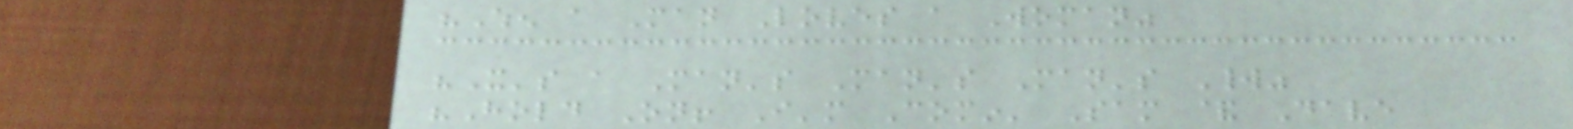"When a Man Loves a Woman"
"It's a Man's Man's Man's World"
"Hold On! I'm Comin' Sam & Dave
